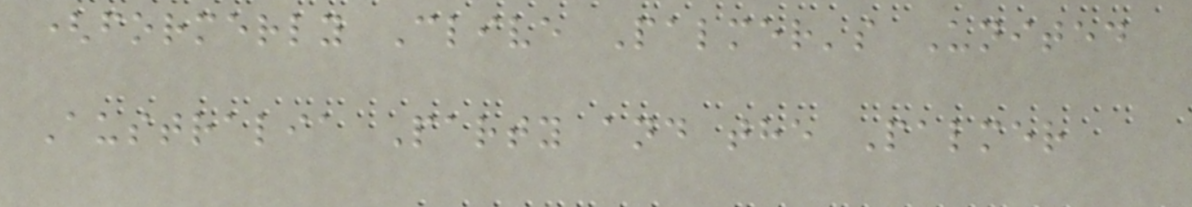(formerly Clive Palmer's United
Australia Party and the Palmer
